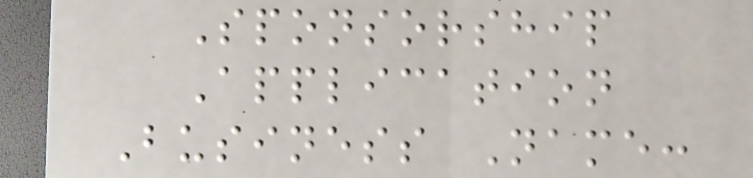Sponsorship
Application
Business Name:
